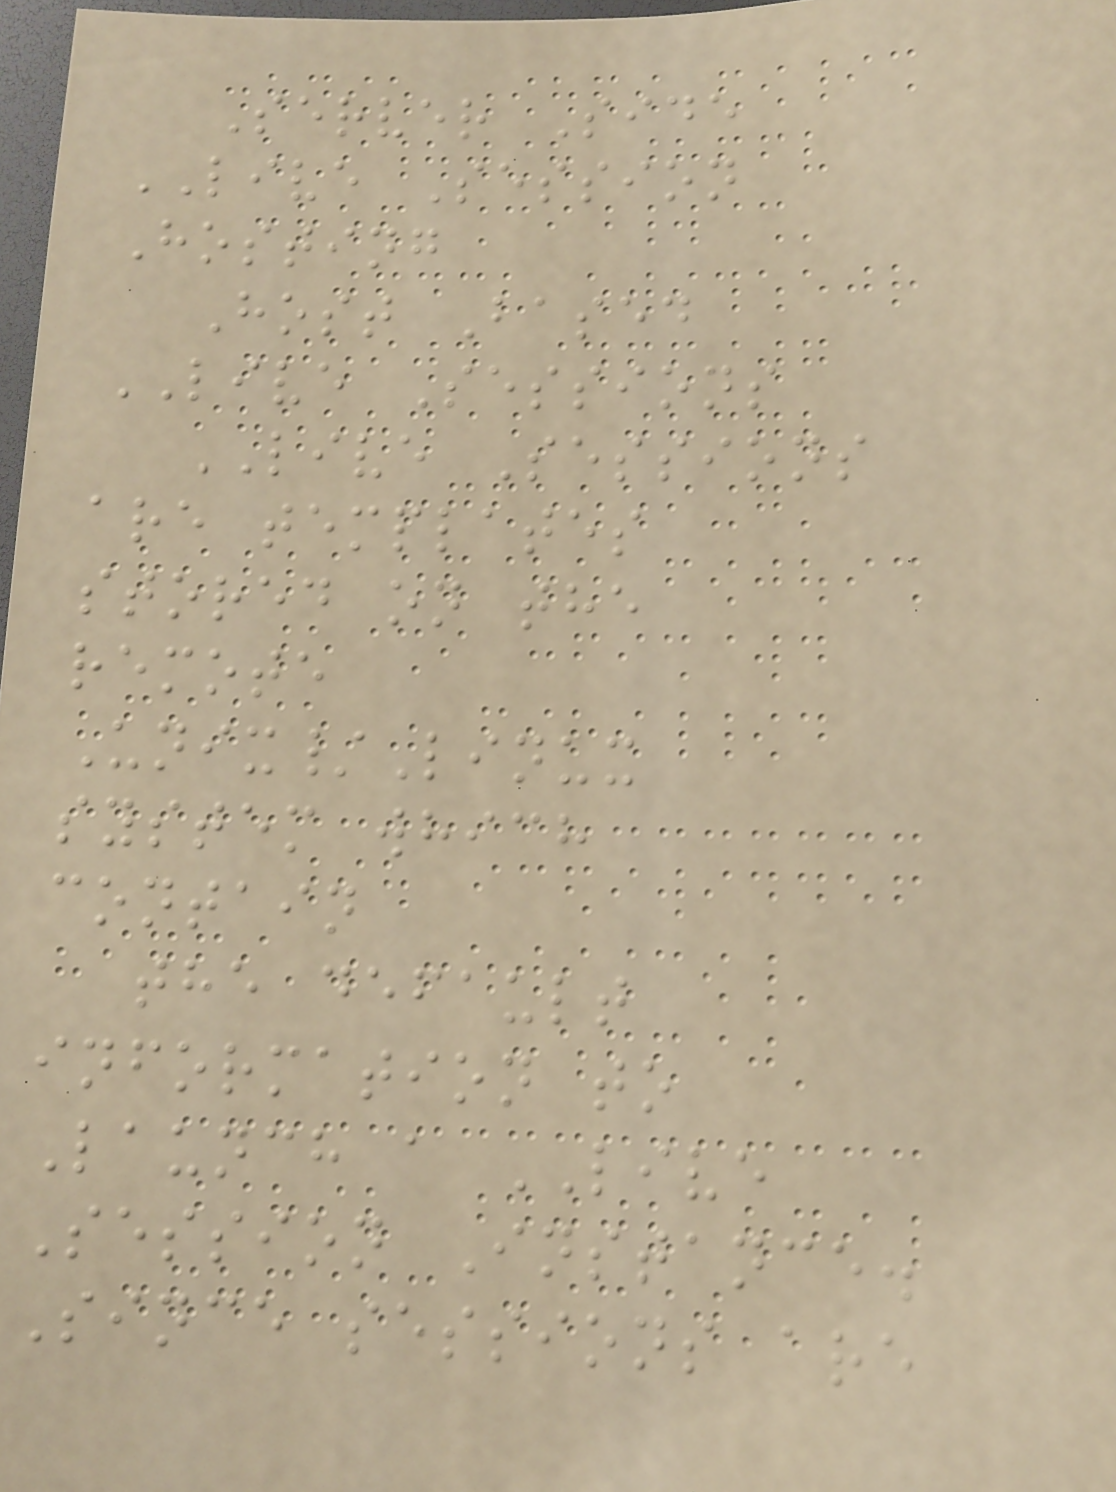Server Side
LIVE Session
Hosting
Host Based
LIVE Sessions
LIVE Sessions
are templates
stored on the
remote
Unix/Linux
system which
contain
the default
information to
Launch a LIVE
Session Instance.
Since sessions are
